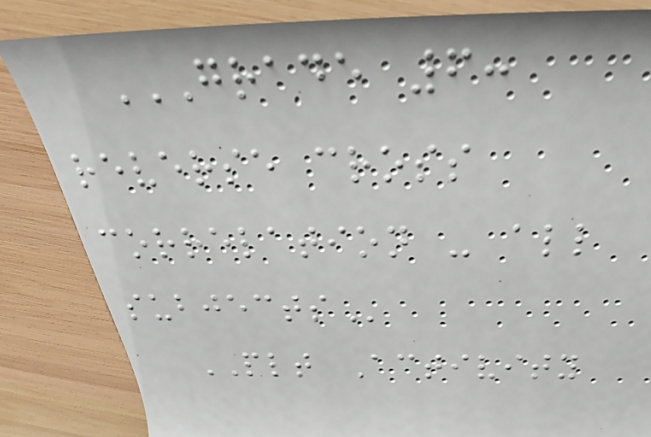GRADE 6:
REVERSE CROSS
CORRELATION - ALL
SUBJECTS
PLT Activity
